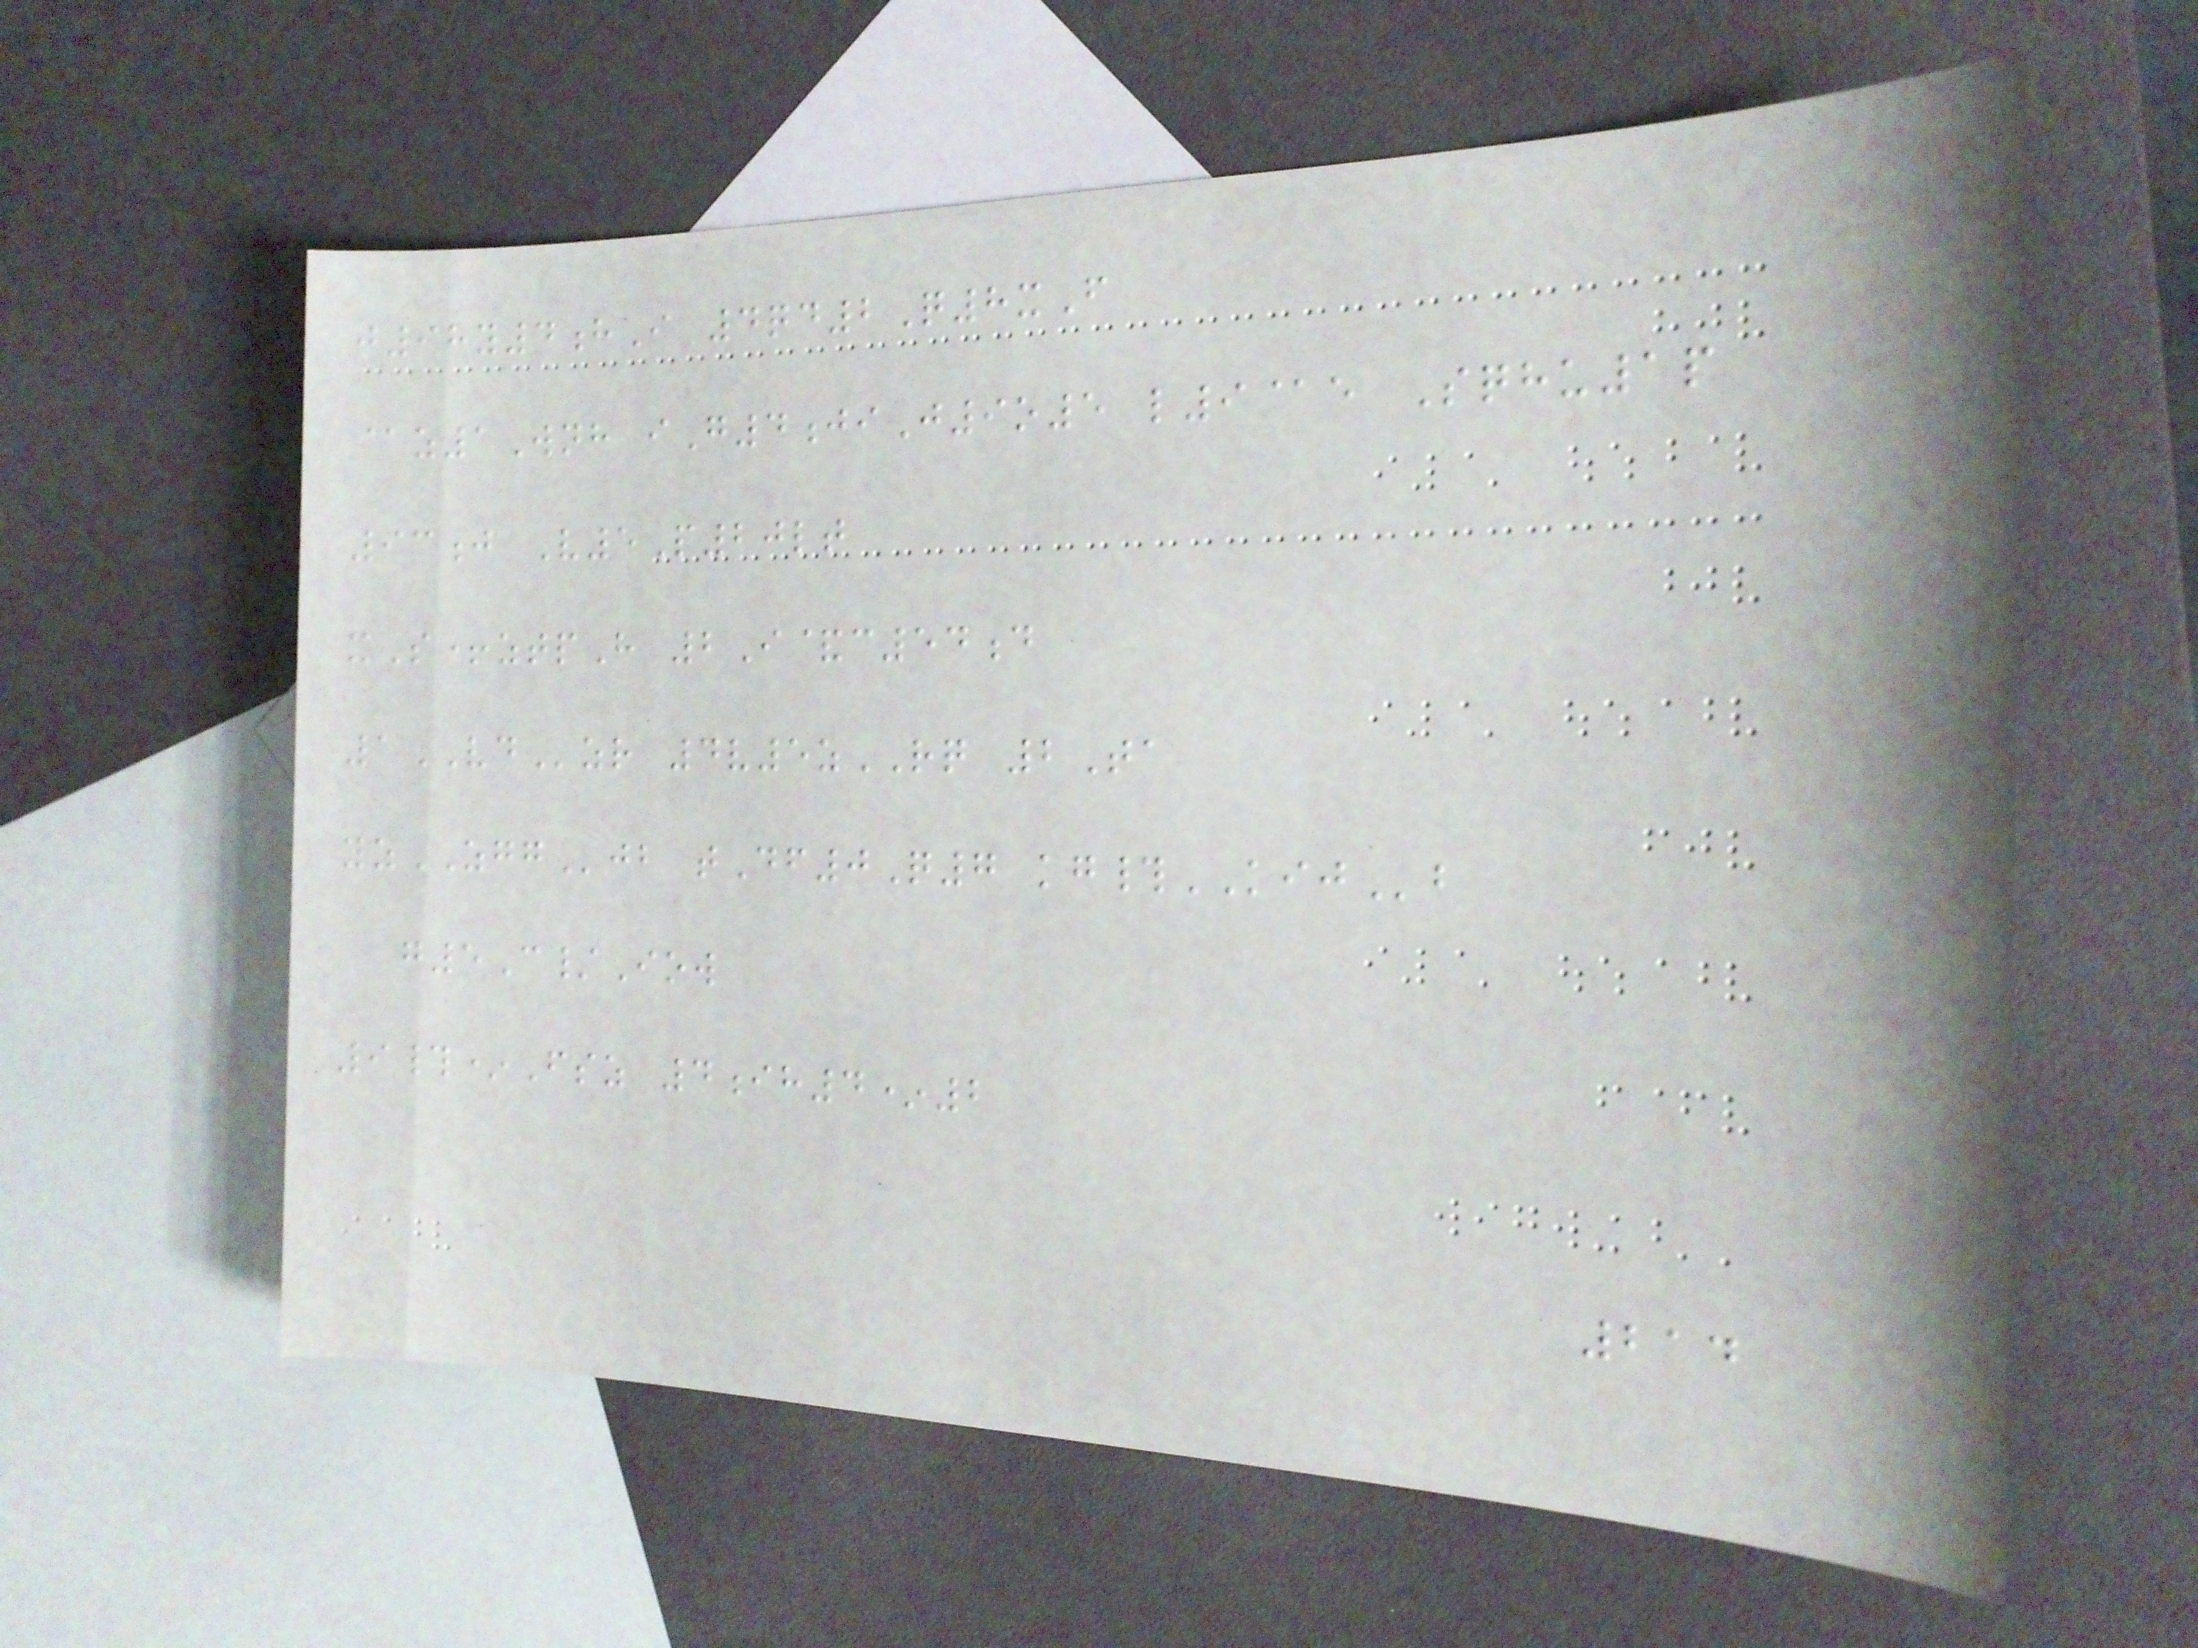j98y4hI 4qd2Q8xF
@z1Wnh iG4jiJ9o5 l9@e Sqhu1p
93j V5P20lt
xS+ztpH 2I&c54d
1VDzr 4v5zRQ 2Ta
yzZGGjb tDf0Q7 kg#KIJb
g5C/Iow
9#*Fsz 4ih4*2
214
